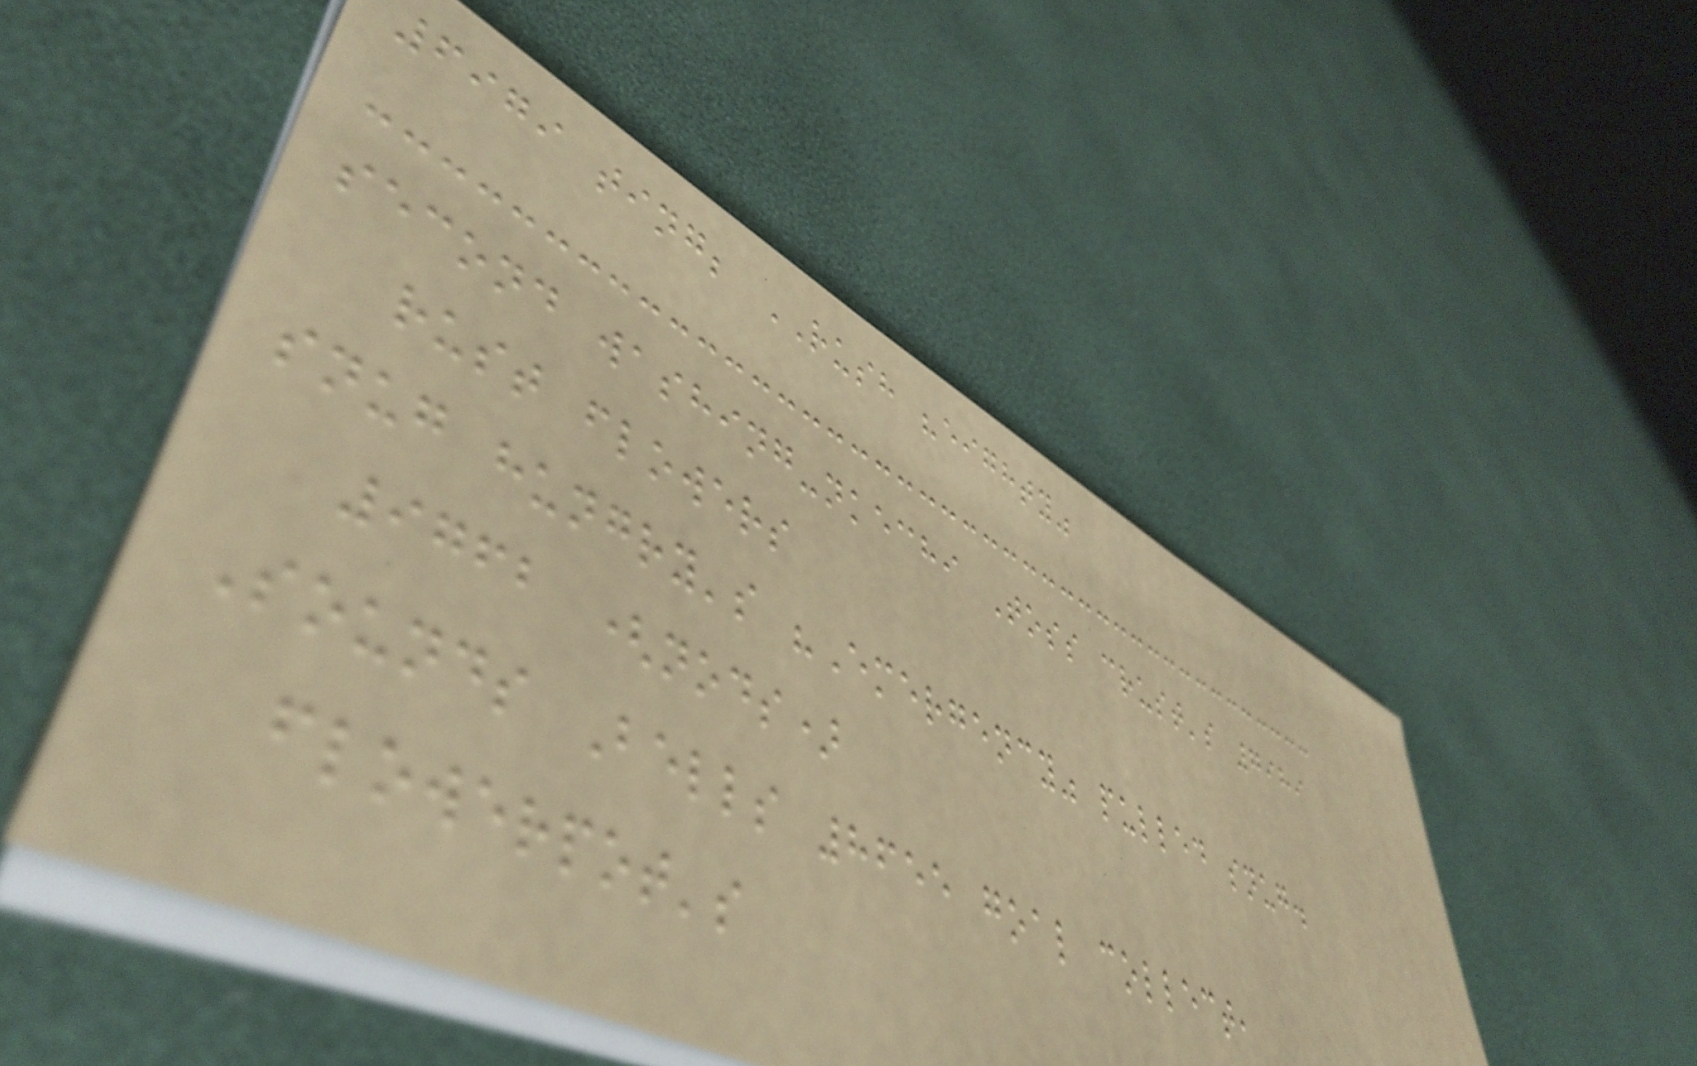6979 ting; RUSH "eighty"
second washing-nkechi Toss crust's 7989
rust flowers
snug hungry's "Emergency" pulled snug.
9762 (nods)
Sounds Bells 8655 goal collect,
flowerpot's
